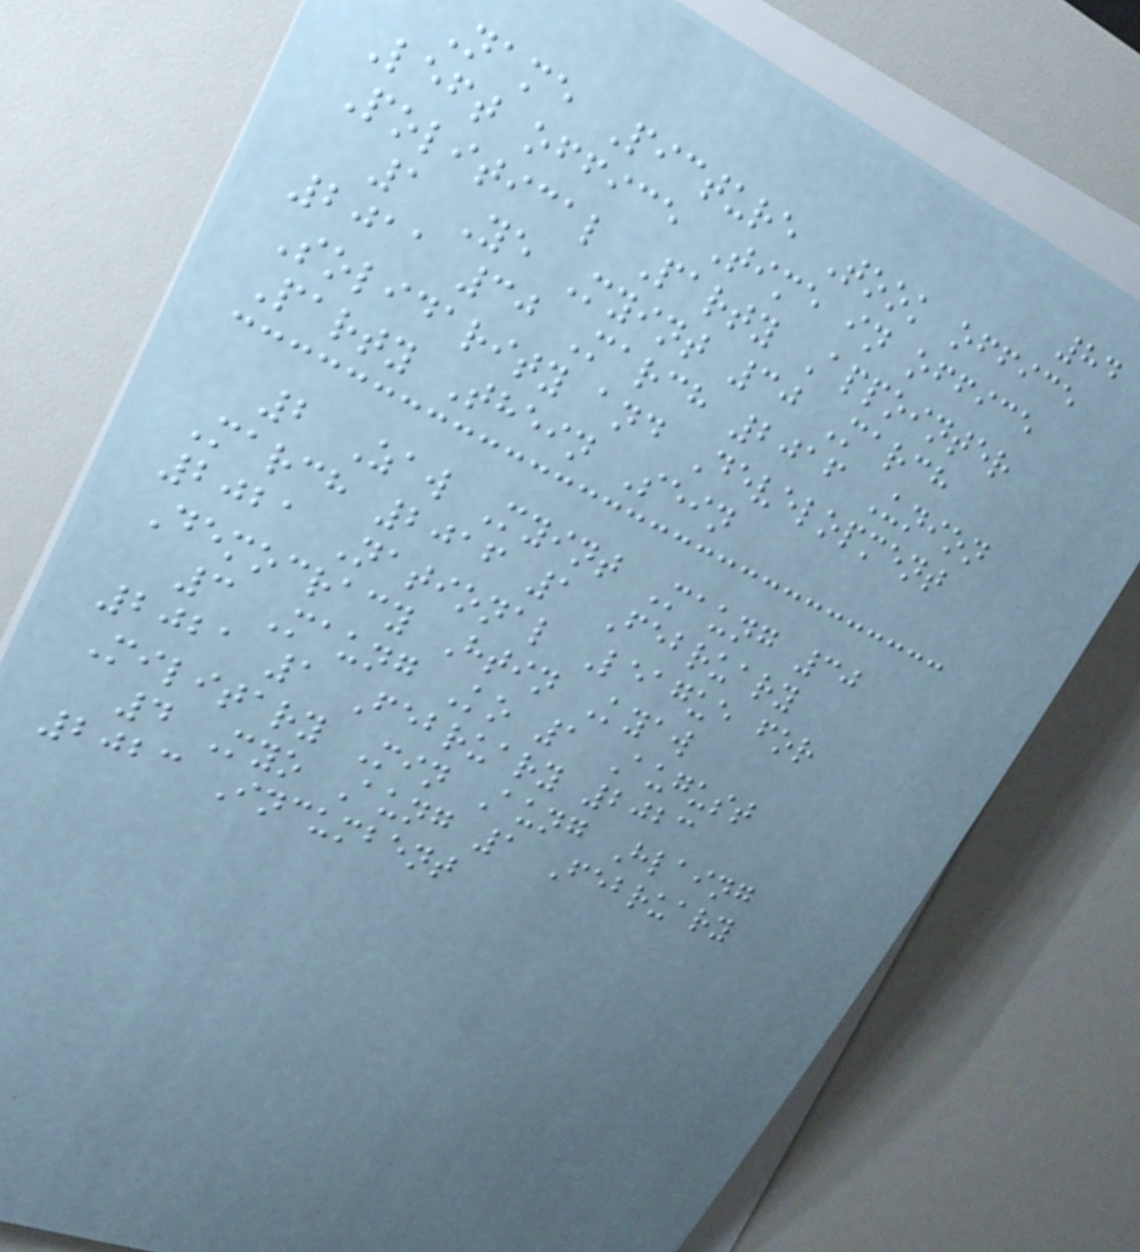84
Name Picture Took office
Left office Time in office
Political Party Appointer
1 Ye Myint 30 March
2011 30 March 2016 Union
Solidarity and Development
Party Thein Sein
2 Zaw Myint Maung 30
March 2016 1 February
2021 National League for
Democracy Htin Kyaw
3 Maung Ko 1 August
2021 1 February 2023
Military Min Aung Hlaing
4 Myo Aung 1 February
2023 Incumbent
